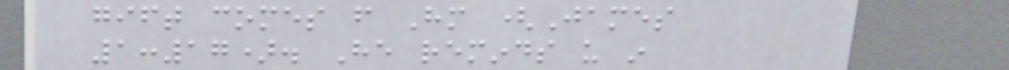gift comes from Him (James
1:17). He reminds us in
